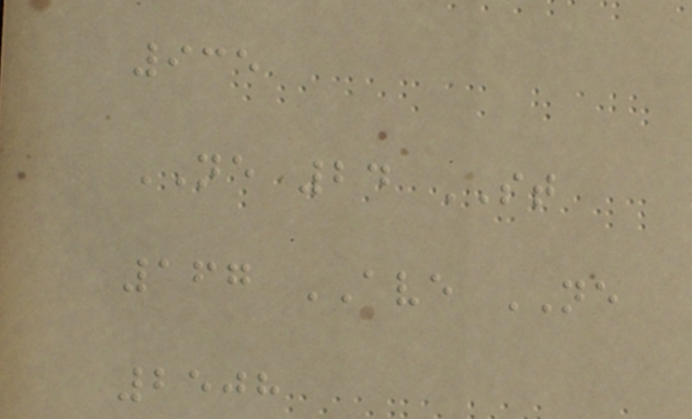935
NE 24 ST
167 AVE NE
2508
